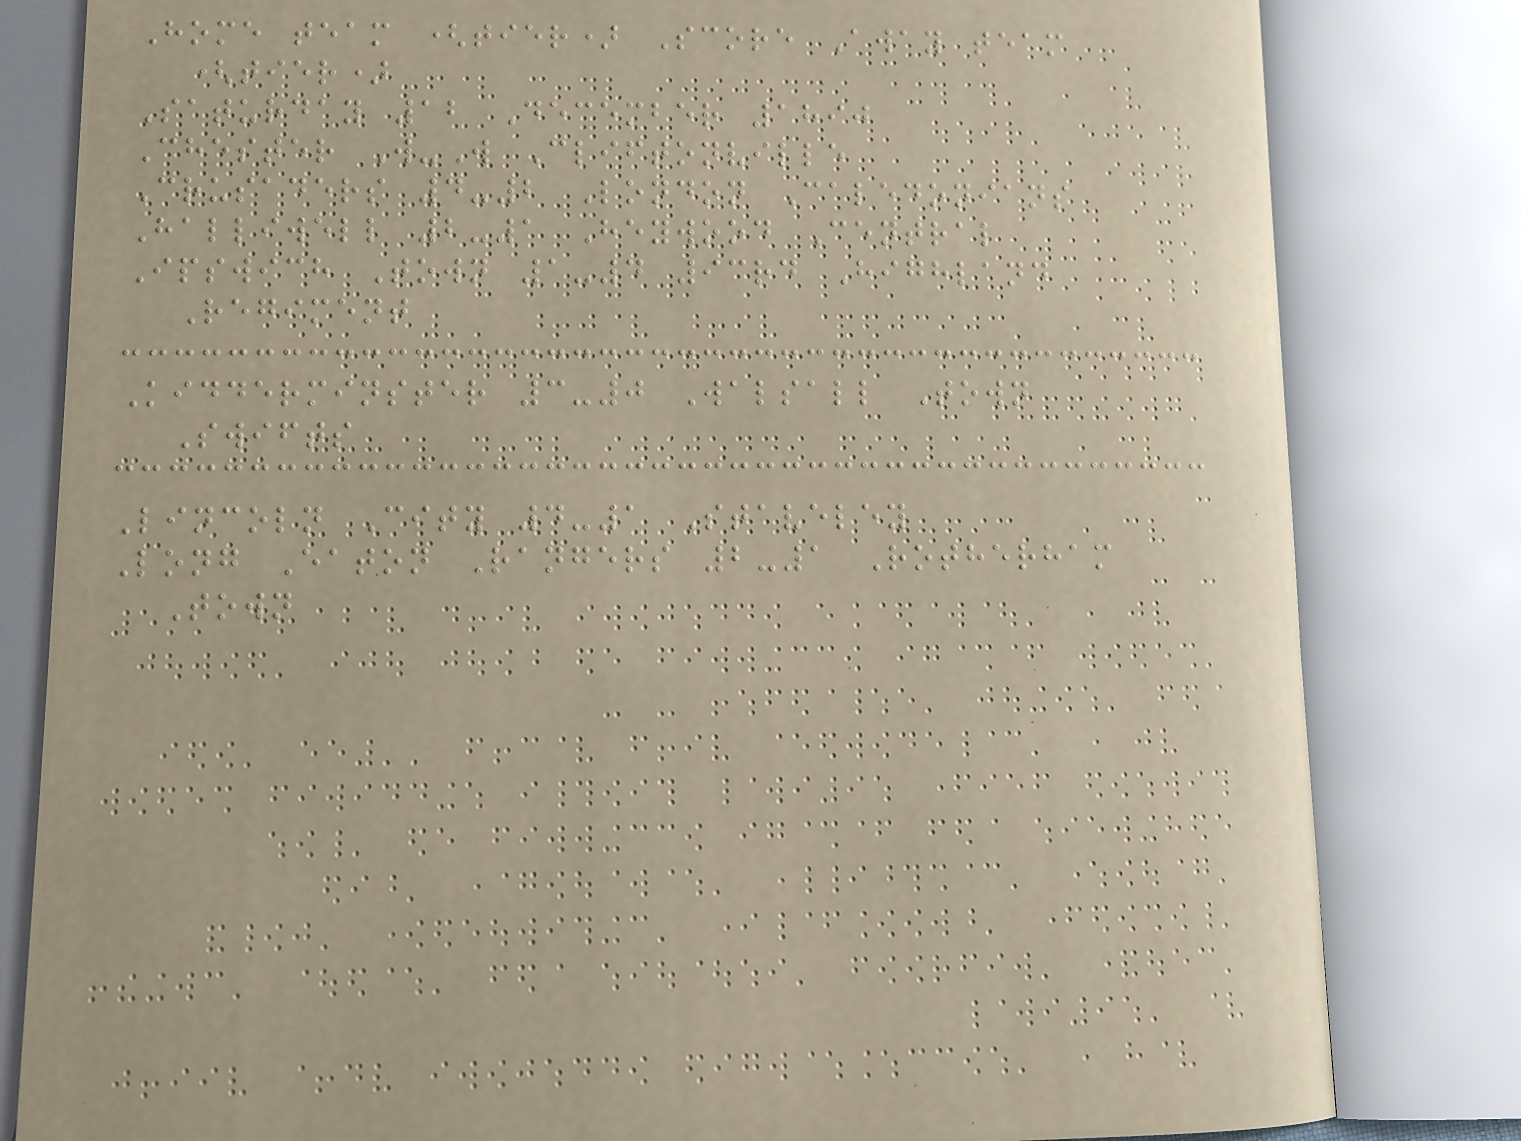Home team (tier) Score Away team
(tier)
Saturday 12 December 1890
Chester W-W Cliftonville
Crusaders 4-2 London Caledonians
Halliwell 2-1 Heywood Central
Ipswich Town 1-4 93rd Highland
Regiment
Kidderminster 3-0 Walsall Town
Swifts
Lincoln City 4-1 Staveley
Long Eaton Rangers 2-1 Rotherham
Town
